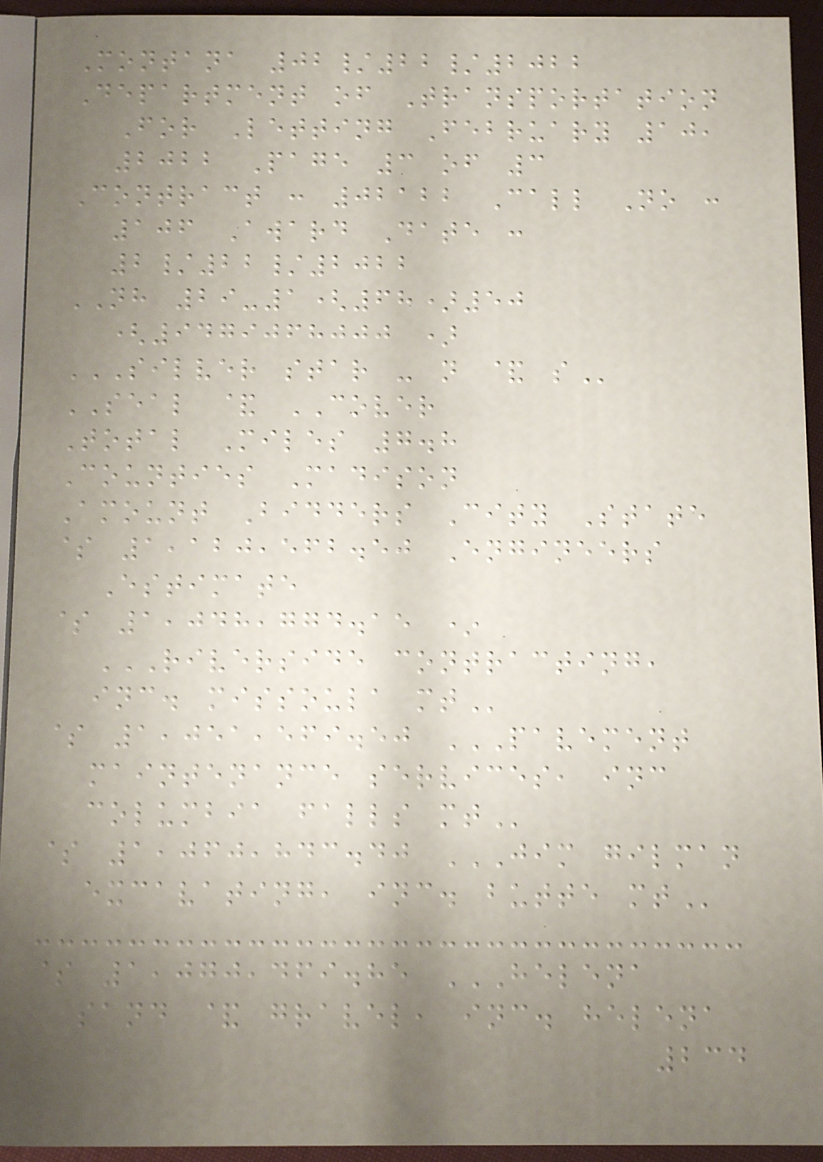Montana 02/22/2022
Department of Transportation
For Letting February 10,
2022 Page 3 of 3
Contract : 02122 Call No :
106 Award Date :
2/22/2022
NH 29-1(68)50
(9479068000 )
SILVER STAR - N & S
SEAL & COVER
Total Miles 7.8
Counties Madison
Amount Bidders City State
$ 1,120,562.50 Engineers
Estimate
$ 1,048,774.15 *
RIVERSIDE CONTRACTING,
INC. MISSOULA MT
$ 1,051,569.50 PAVEMENT
MAINTENANCE SERVICES, INC
COLUMBIA FALLS MT
$ 1,060,843.40 JIM GILMAN
EXCAVATING, INC. BUTTE MT
$ 1,070,469.85 HELENA
SAND & GRAVEL, INC. HELENA
234
